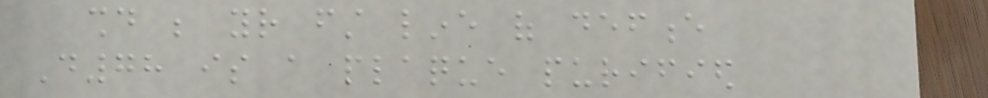should be your first line of defence
D78 is a plaque purified
